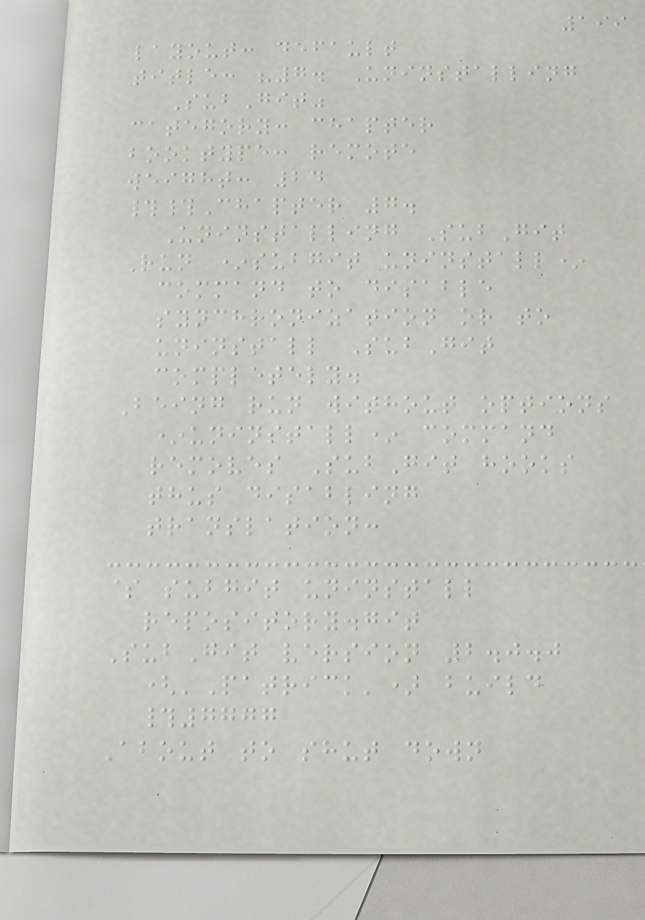199
layout: default
title: "7. Uninstalling
SubGit"
category: chapter
booktype: remote
weight: 24
##Chapter 7.
Uninstalling SubGit
Run *subgit uninstall*
command to disable
synchronization or to
uninstall SubGit
completely.
Being run without options
*uninstall* command
removes SubGit hooks
thus disabling
translation:
$ subgit uninstall
repository.git
SubGit version 2.0.0
('Patrick') build
#7777
About to shut down
